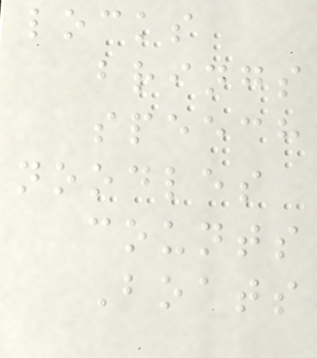locks
brings
speech
noodles
counts
Boats
